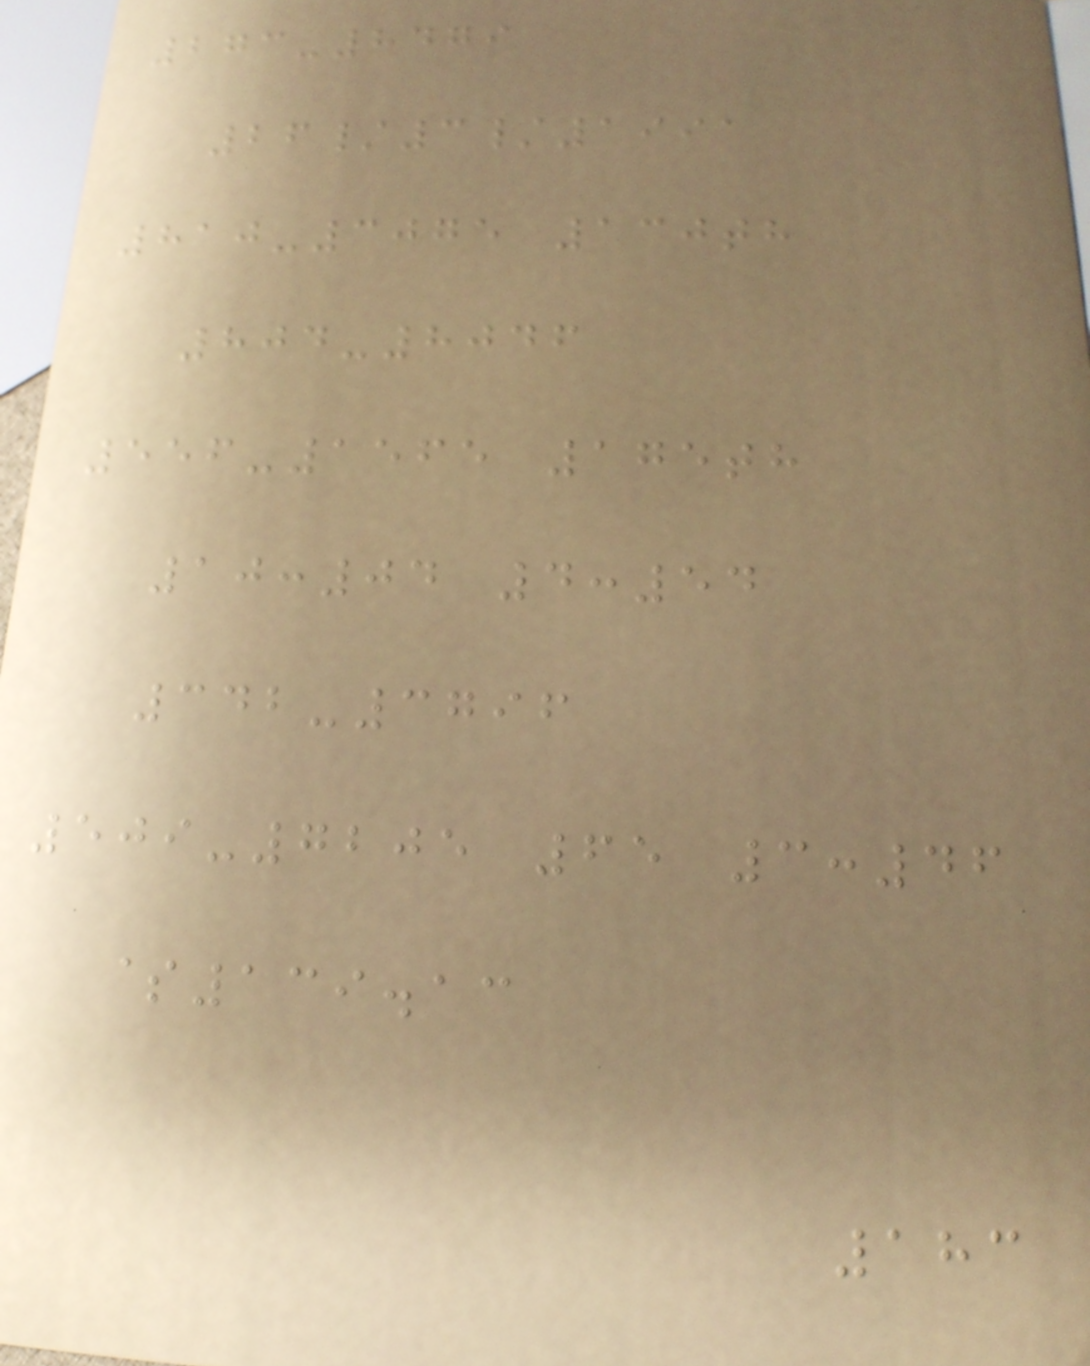273-8479
26/3/1991
810-3075 130th
804-8046
556-1565 175th
10:04 4:54
342-3796
509-7205 65 3:46
$139.13
183
